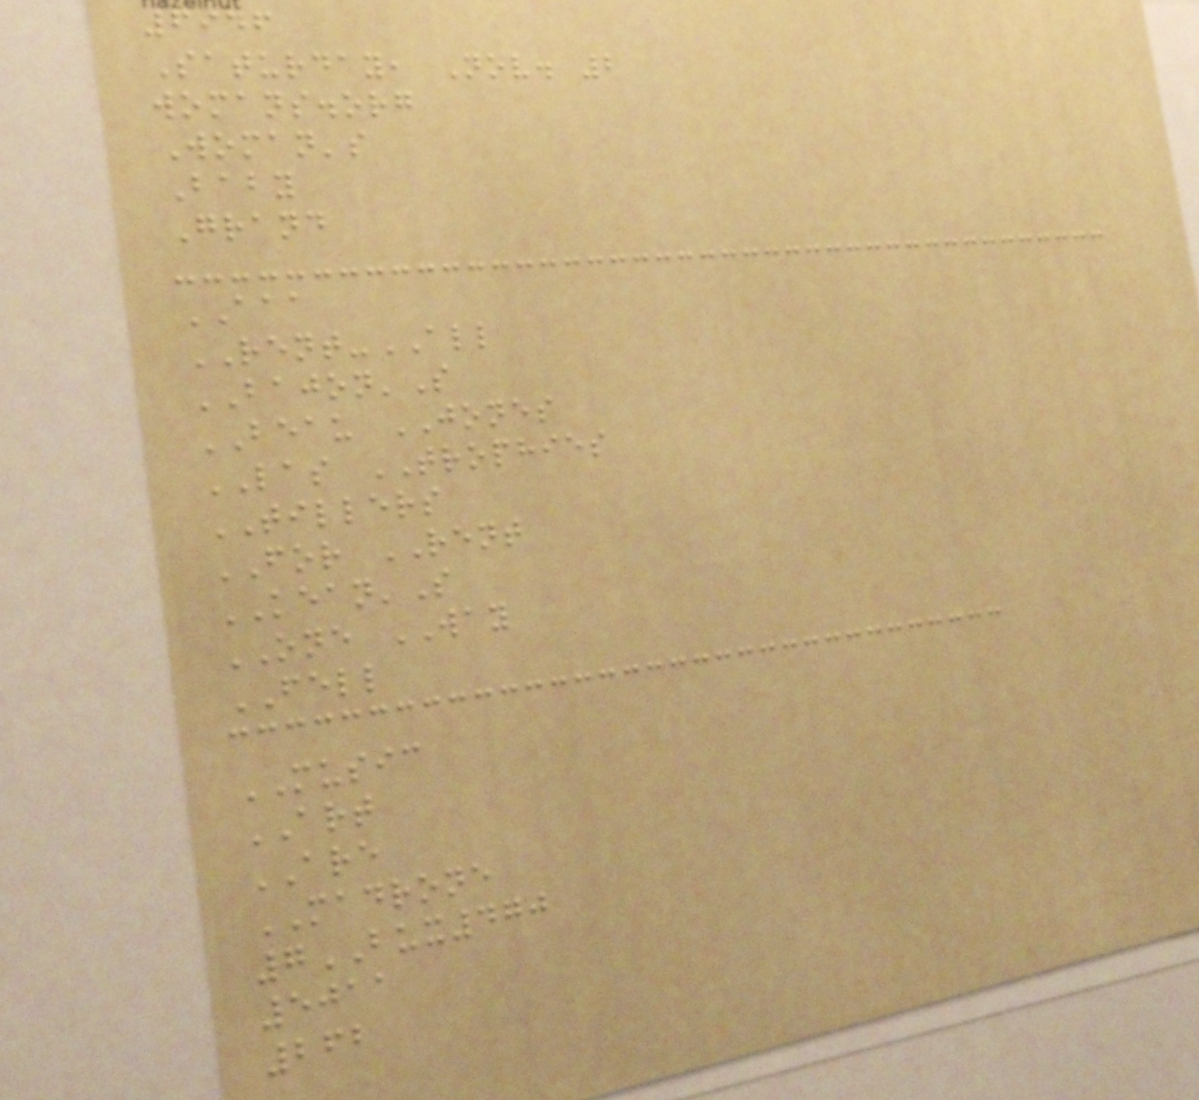6946
Saturday, Nov. 2
womans.org
Woman's
Baby
Grand
AAA
RENT-ALL
BAJON'S
BEAU JONES
LAS TROPHIES
TILLERS
FOR RENT
KEAN'S
ONE WAY
FELL
MUSIC
ART
ARE
MADRONE
7BUX470
5011
262
